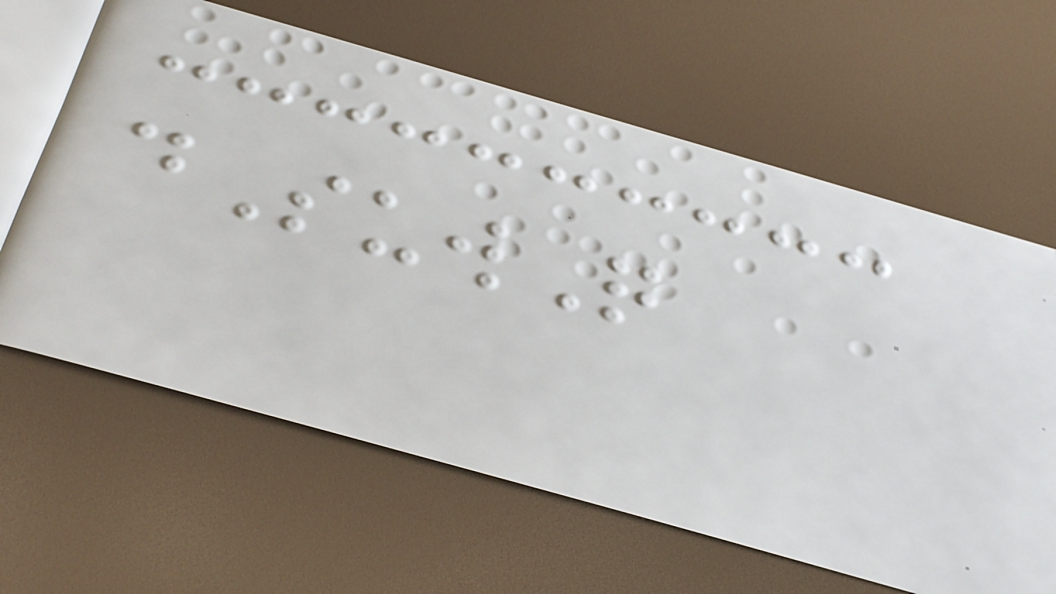dSuwQ
